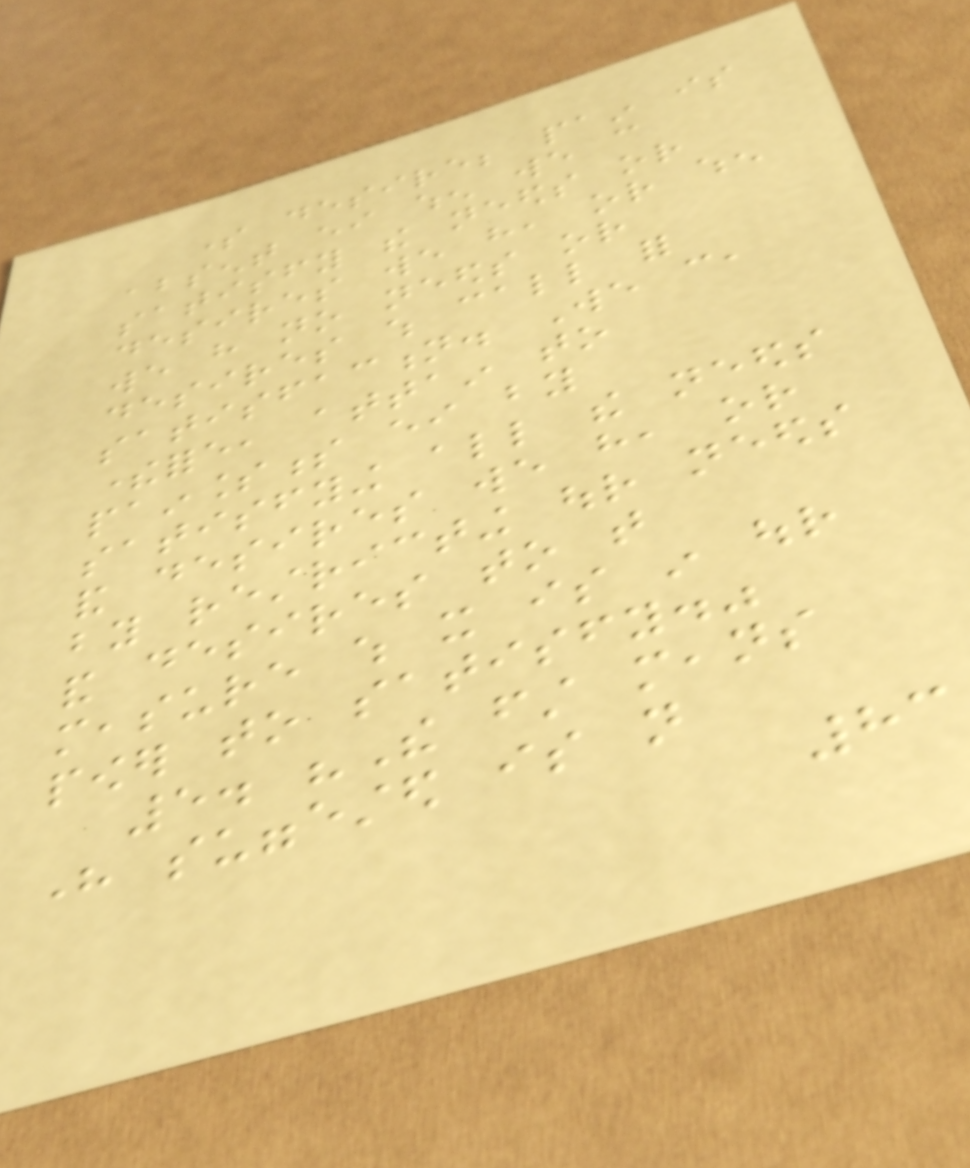some desire; pain is
absent either when we can
satisfy the needs or
desires we have, or when
we have no needs or
desires which call for
satisfaction. We can,
therefore, attain to
painlessness either by
satisfying all the needs
and desires we have, or
by restricting our needs
and desires to that
measure which it is in our
power to satisfy."
5. "The first means
here suggested is not
83
